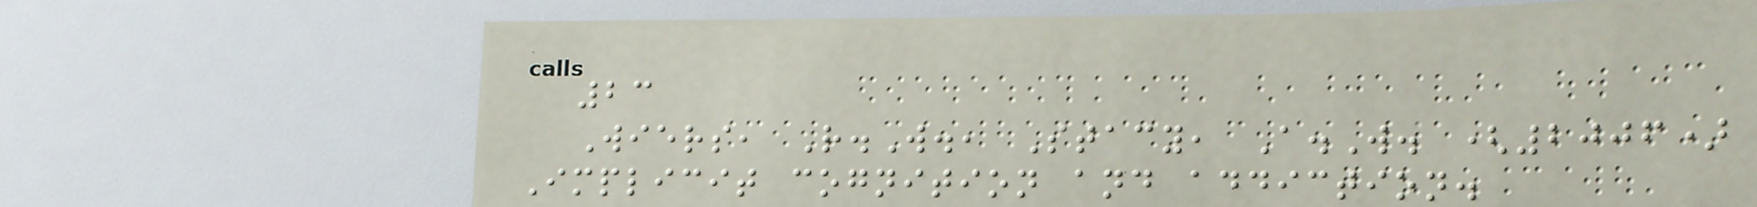23
Wiers, R.W., Stacy, A.W. (2006)
Implicit cognition and addiction.
